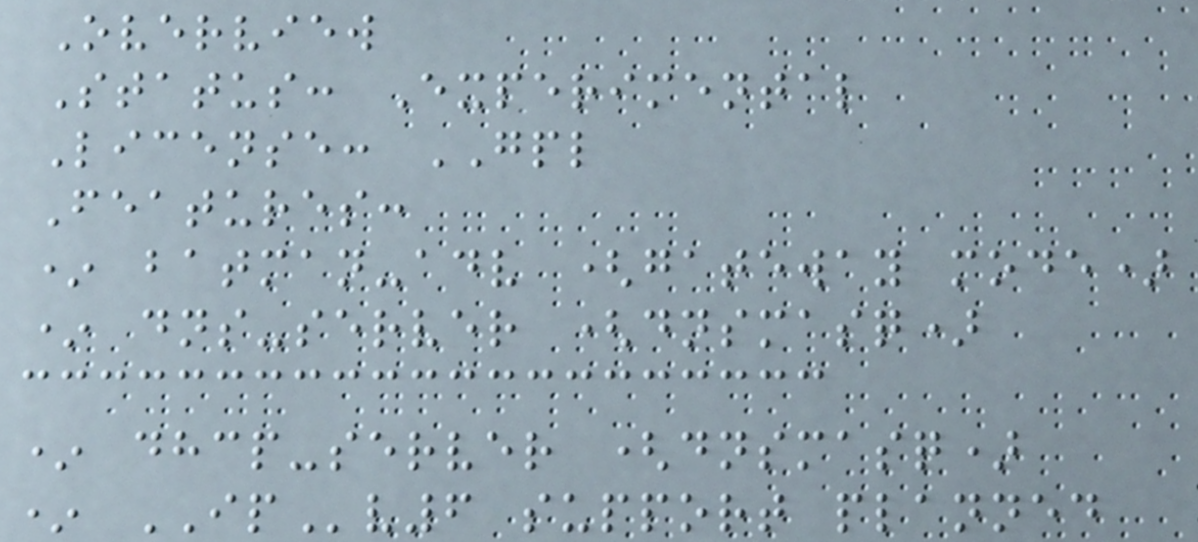Overview
Status: Experimental
License: GPL
Features:
* batman-adv (gateway mode)
* dns-server (dnsmasq)
* dhcp-server (dnsmasq)
* IPv6 support planned
